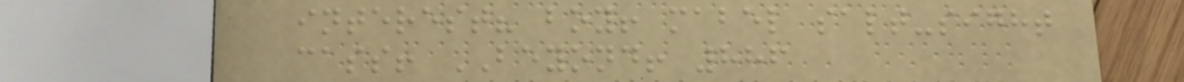interest? boy! mabel salt-sight
cass! BEYOND! 886
